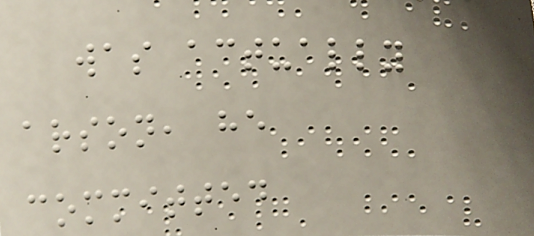was actually
arson, he
committed
